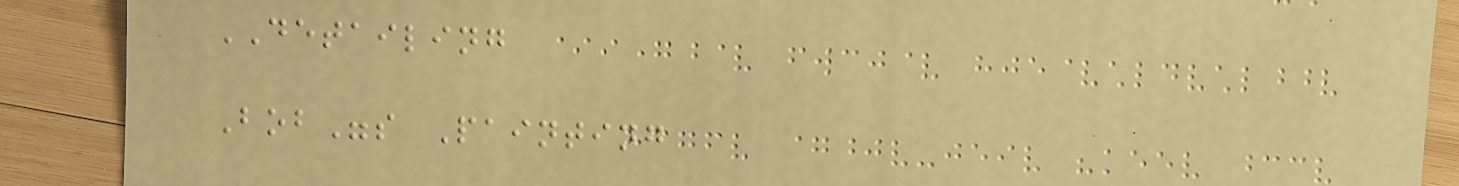DETAILING
Bob"s Painting
